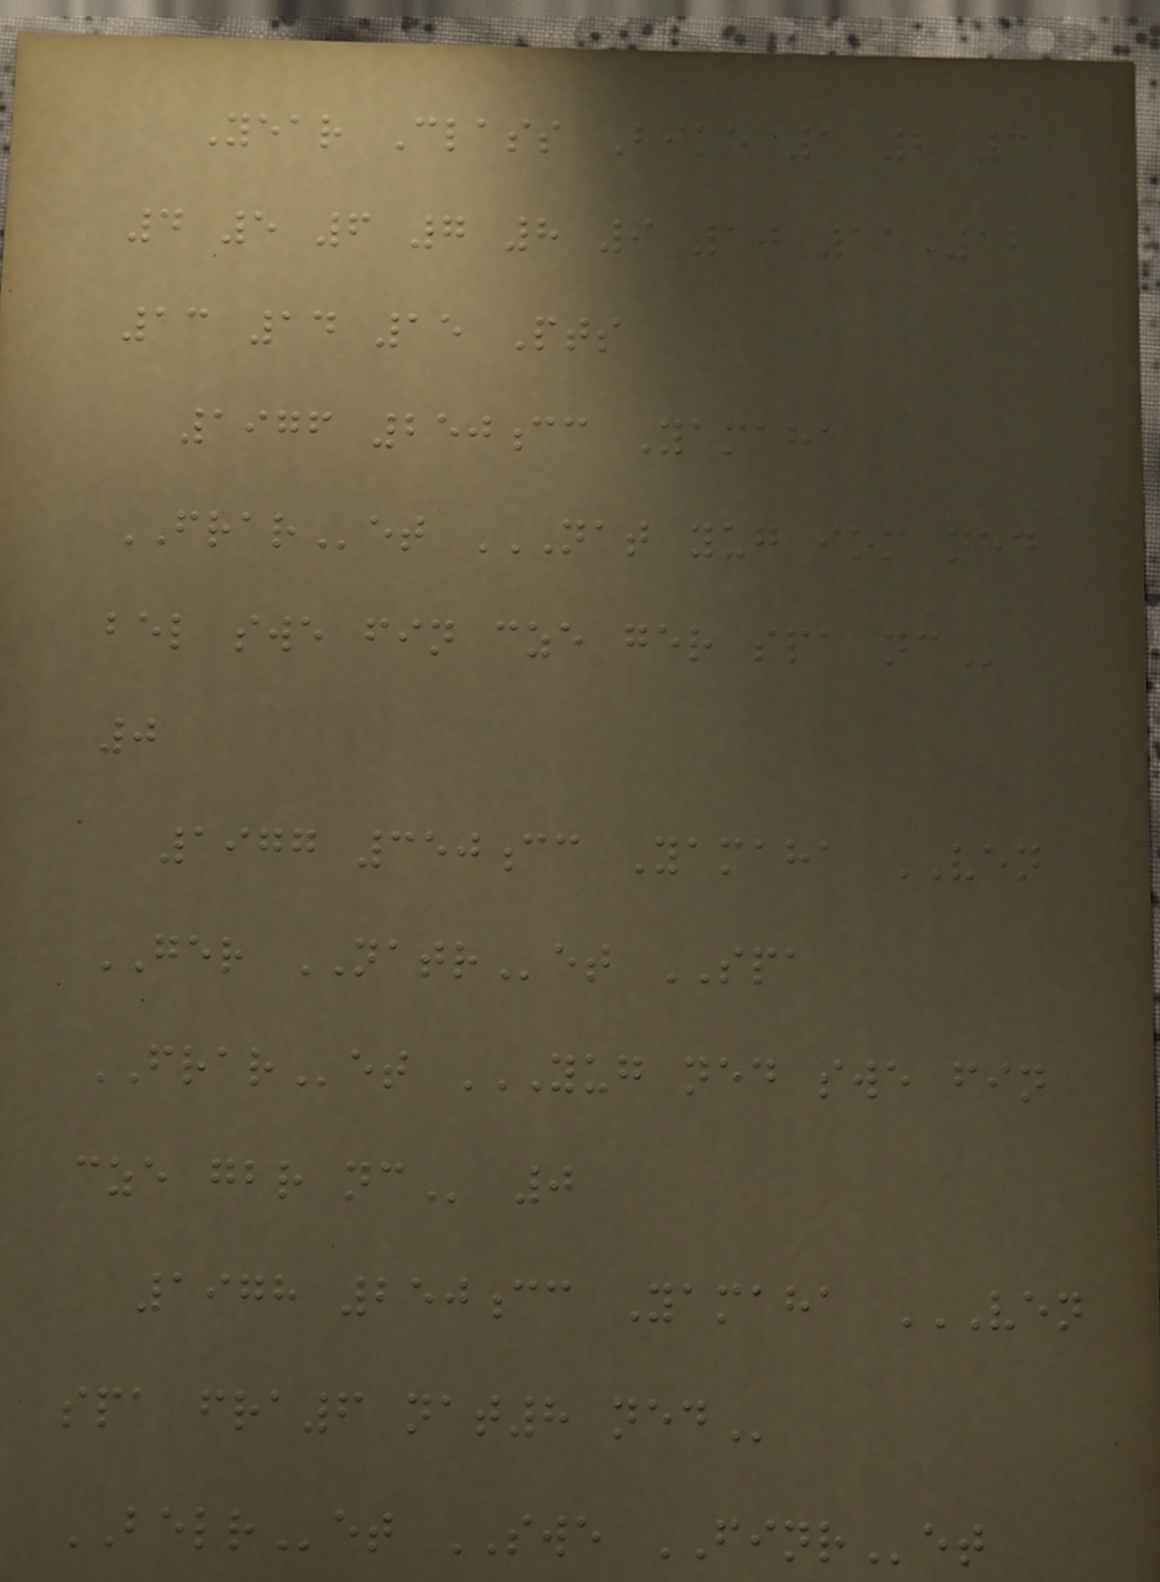Year Class Bike 1 2 3
4 5 6 7 8 9 10 11 12
13 14 15 Pts
1976 250cc Yamaha
FRARet NAT YUG IOM NED
BEL SWE FIN CZE GER SPA NC
0
1977 350cc Yamaha VEN
GER NATRet SPA
FRARet YUG NED SWE FIN
CZE GBR NC 0
1978 250cc Yamaha VEN
SPA FRA6 NAT8 NED
BELRet SWE FINRet
